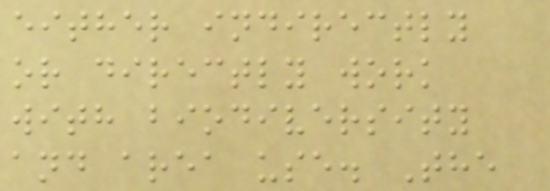either indirectly
or directly work
with biodiversity
and area use. The
